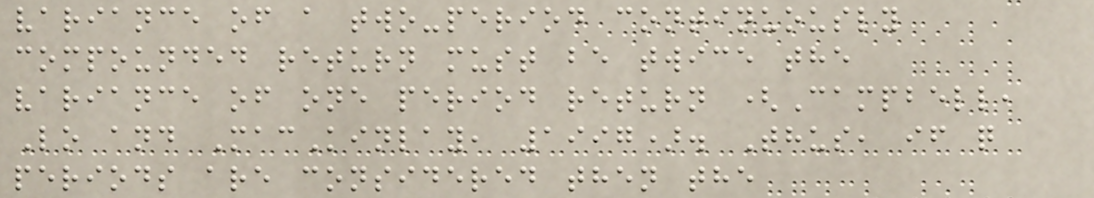variance of a two-period continuously
compounded return must be twice the
variance of one period return (Campbell,
Lo and MacKinlay, 1997). Thus, if q
periods are considered then the
